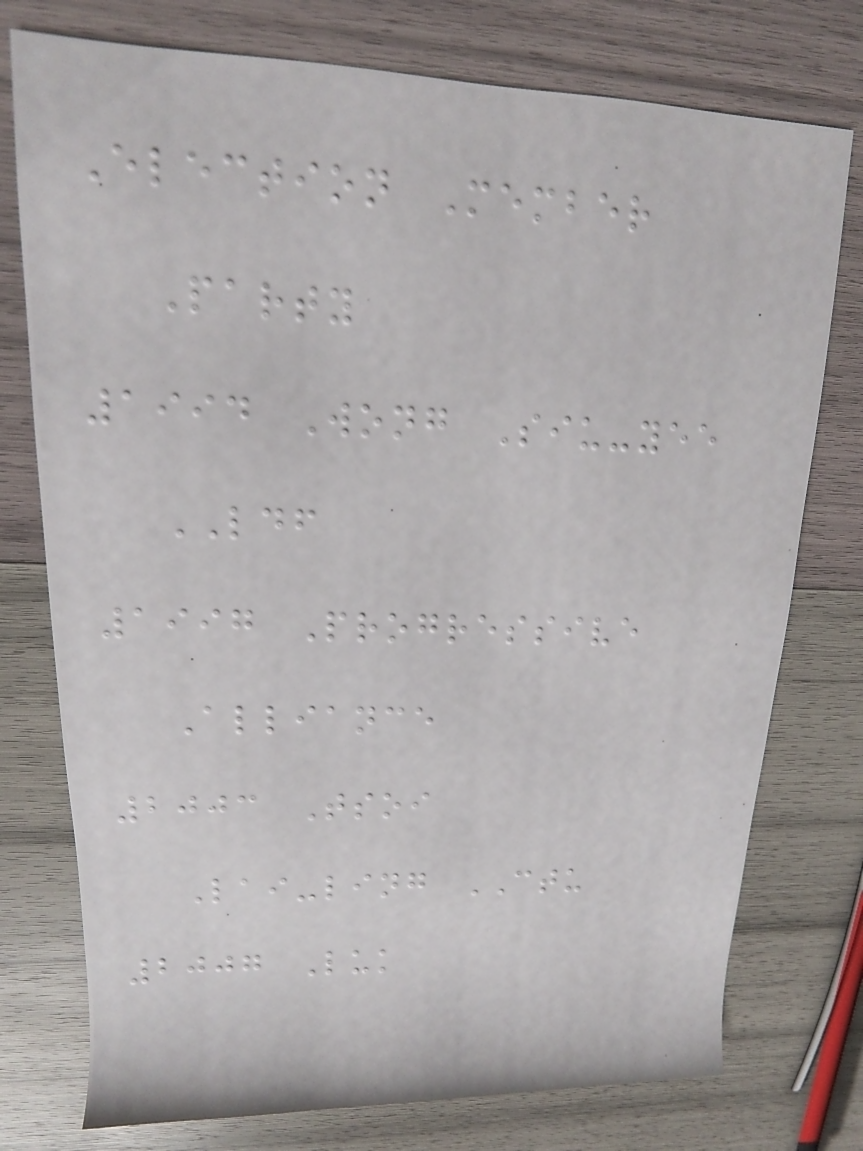Election Member
Party
1994 Wong Siu-yee
LDF
1997 Progressive
Alliance
2003 Tsoi
Lai-ling CTU
2007 Luk
